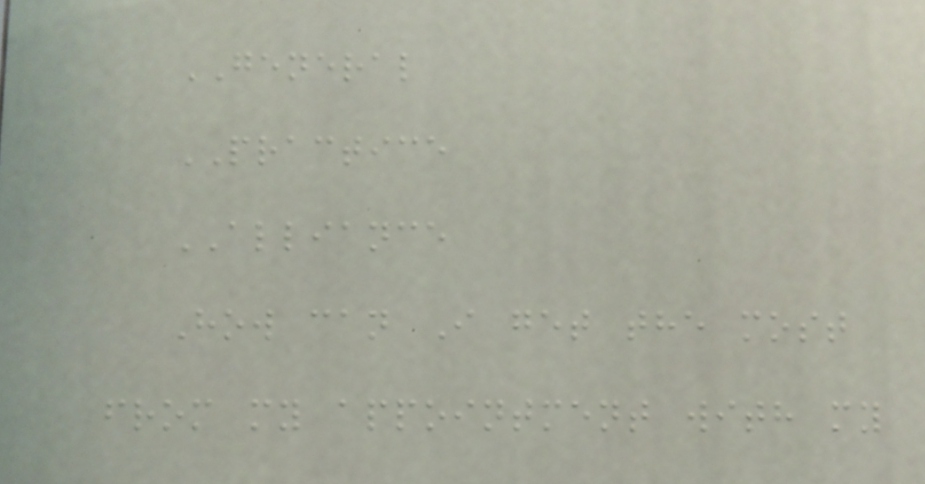GENERAL
PRACTICE
ALLIANCE
How can I get the most
from my appointment with my
